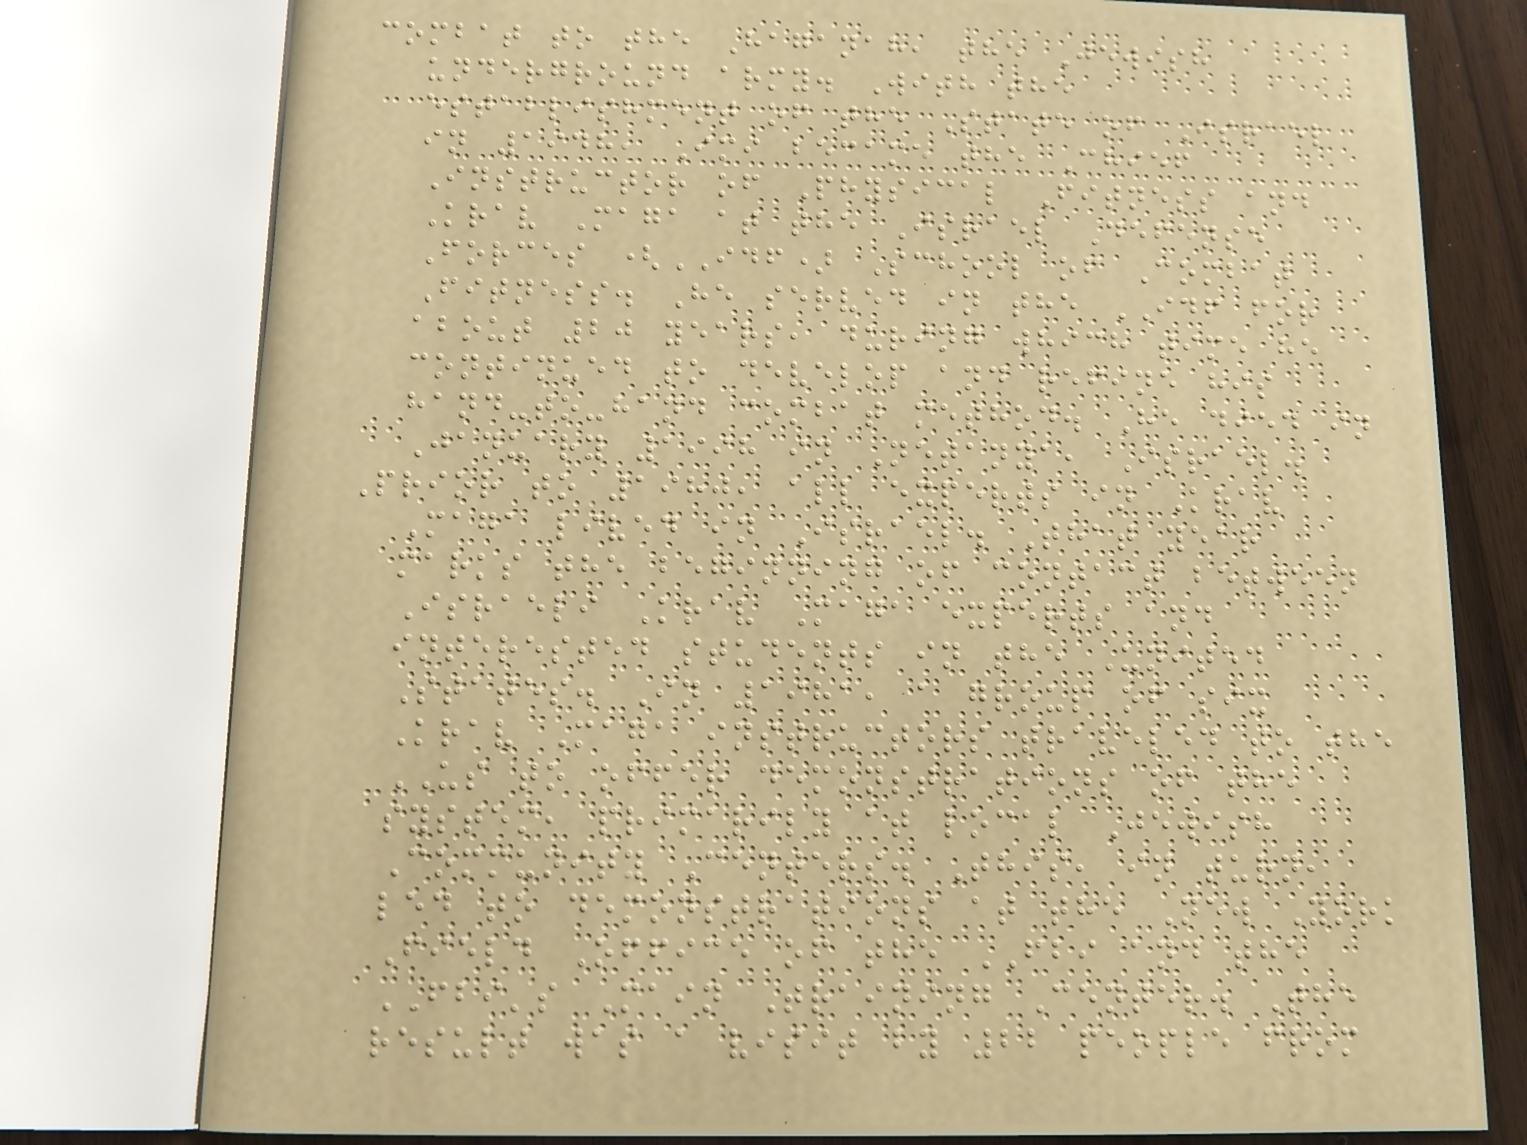combat to the Haganah, the Jewish
underground army. With the
establishment of the State of Israel
in 1948, Imi became the Chief
Instructor of Physical Fitness and
Krav Maga at the Israel Defense
Forces (IDF) School of Combat
Fitness. He served in the IDF for
about 20 years, during which time he
continued to develop and refine his
hand-to-hand combat method. He died in
January 1998 in Netanya, Israel.
Prior to 1980, all experts in Krav
Maga lived in Israel. That year
marks the beginning of contact between
Israeli Krav Maga experts and
interested students in the United
States. In 1981, a group of six
Krav Maga instructors traveled to the
US to offer demonstrations of the
system, primarily at local Jewish
Community Centers. This, in turn,
led to demonstrations at the New York
Field Office of the FBI and the
FBI's Main Training Center. The
result was a visit by 22 people from
